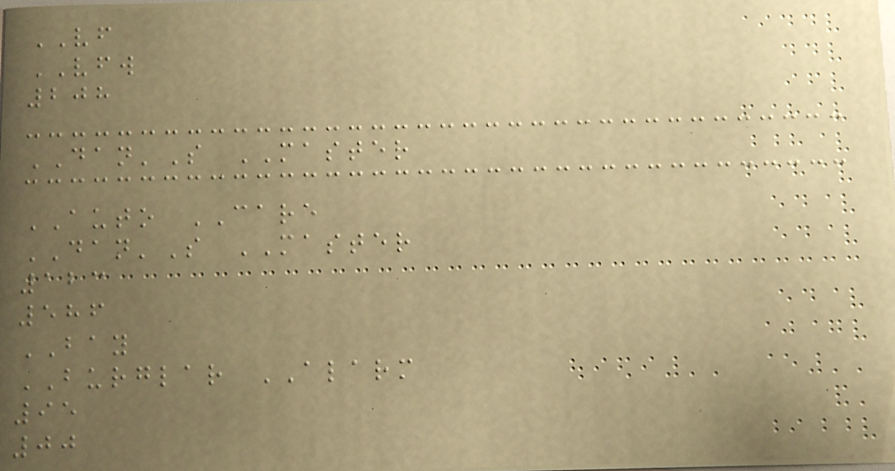VF
VFW
208
DAN'S MASTER
AUTO CARE
DAN'S MASTER
123
586
BAY
BURGLAR ALARM
95
00
